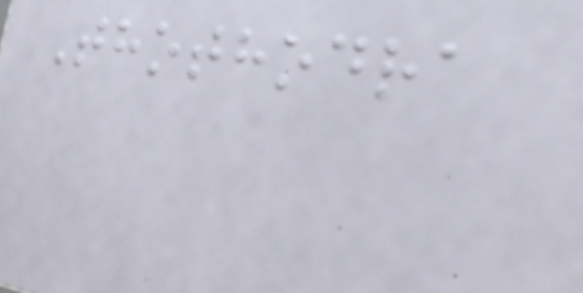Thothodra
